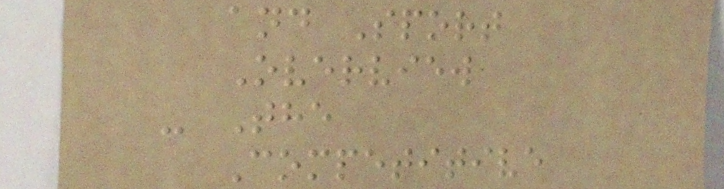and Sport
Overview
- The
Competitive
